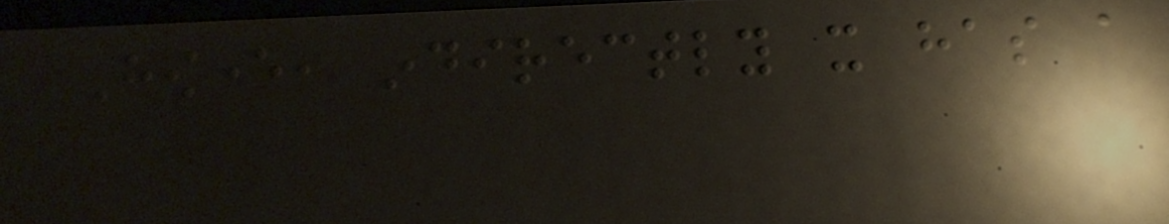However, indirectly it has a
